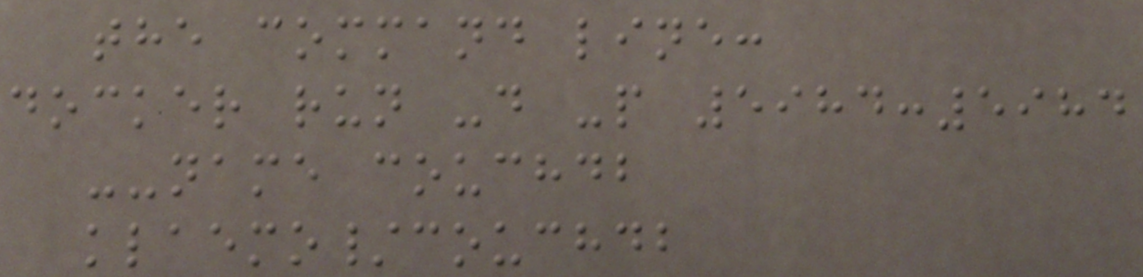the command line:
docker run -d -p 5984:5984
--name couchdb
klaemo/couchdb
